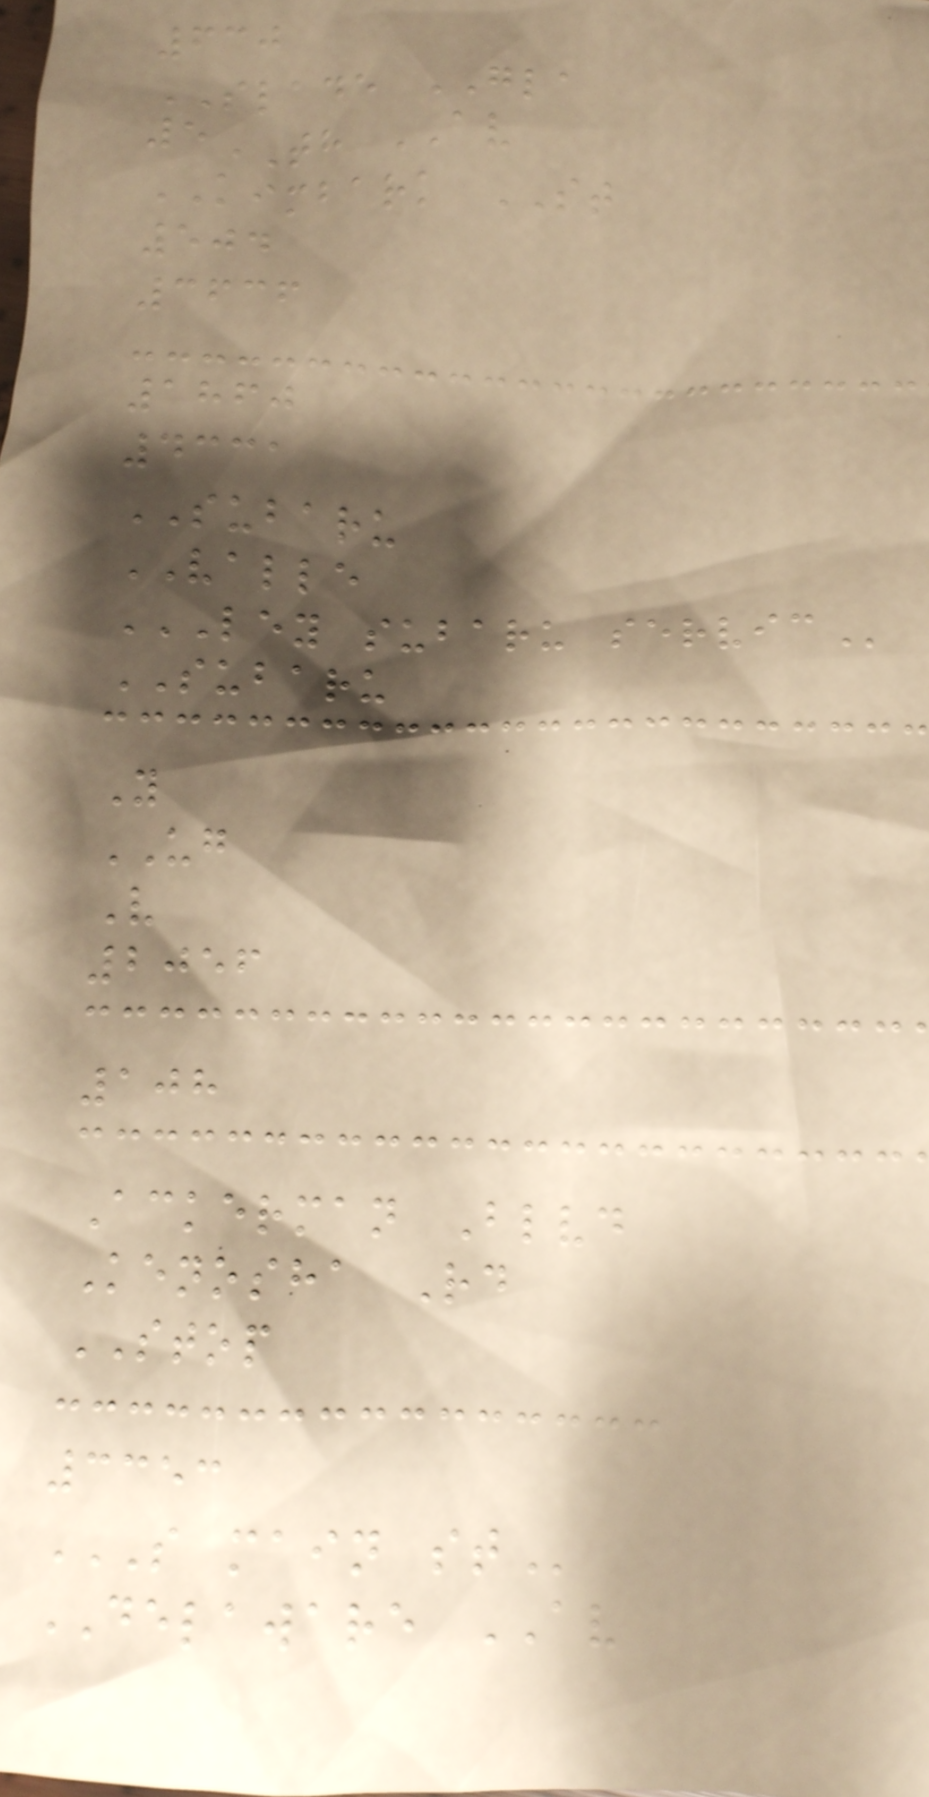630
SLADE GLA
5TH AV
KIMBARK ST
504
3636
1860
4331
SUBARU
VALLE
LEY SUBARU SERVIC
SUBARU
Y
UG
V
2056
108
Ackerman Blvd
Kenosha Rd
STOP
3353
S MAIN ST
DELAWARE AV
